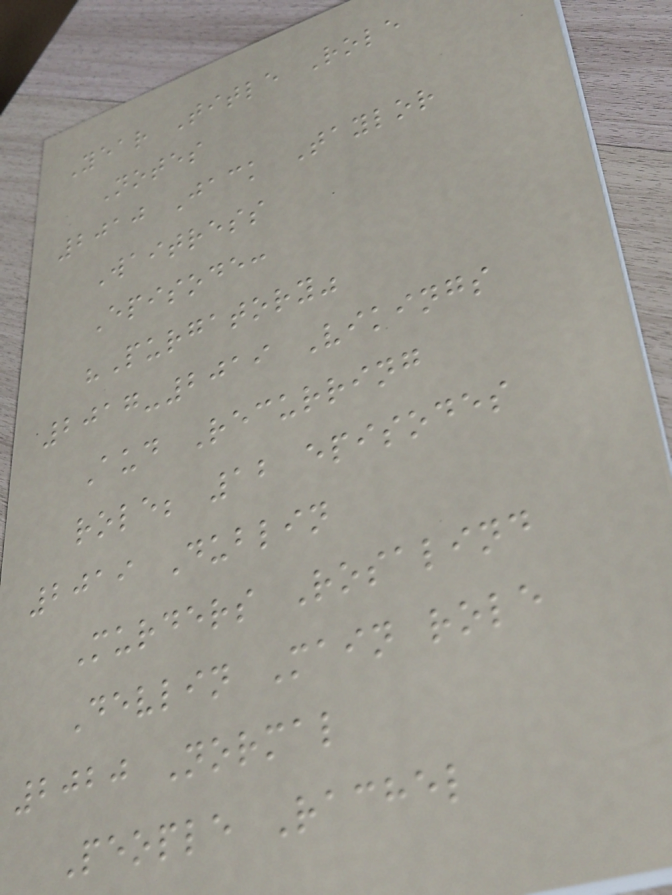Year Title Role
Notes
2010 Jack Taylor
Waitress
Episode:
"Purgatory"
2017-2019 Vikings
Aud Recurring
role; 12 episodes
2019 Dublin
Murders Rosalind
Devlin Main role
2020 Normal
People Rachel
